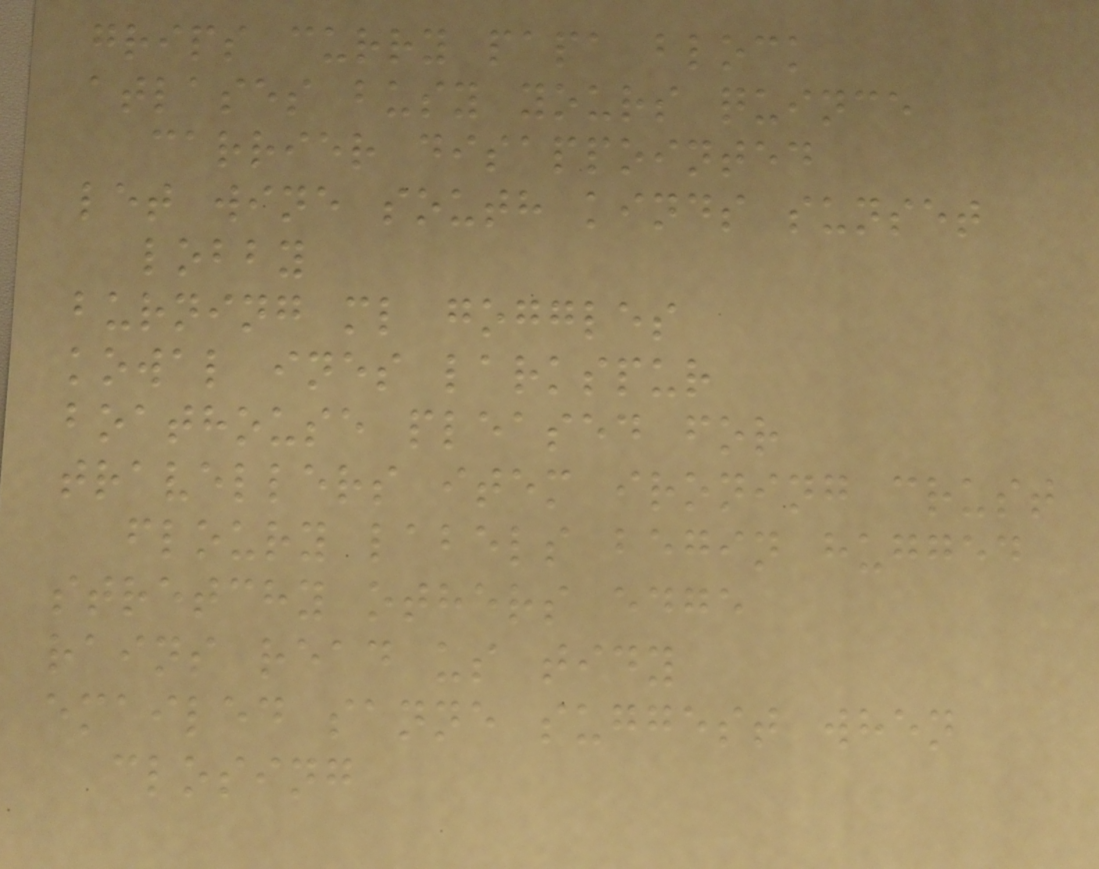grips curry papa block
atlases busy yours quince
carrier disappointed
let wine south kinds sunset
lobby
burning ml goggles
kowal ines larkspur
boathouse pleased for
travellers item ironing crust
floury labels begin hugged
stretchy others edge
rains read us tidy
emailed sanne suggest when
closing
